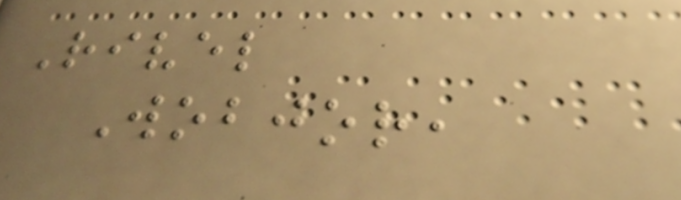Rivel
Wobjor,
